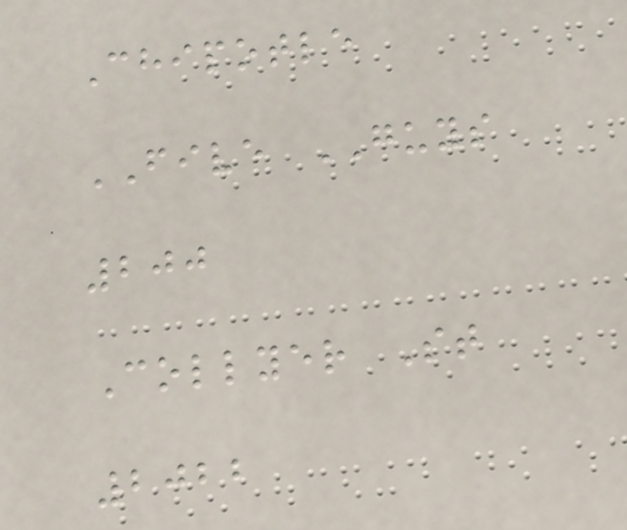Chipotle
FIVE GUYS
200
Collyer St
2022
